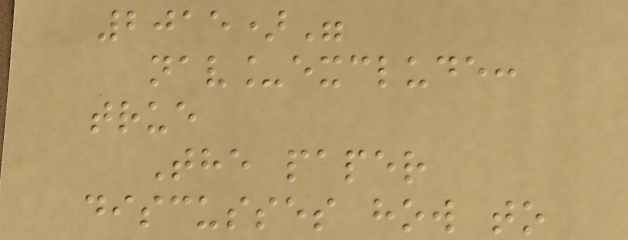2015)"
nav_exclude:
true
The paper
discusses how to
